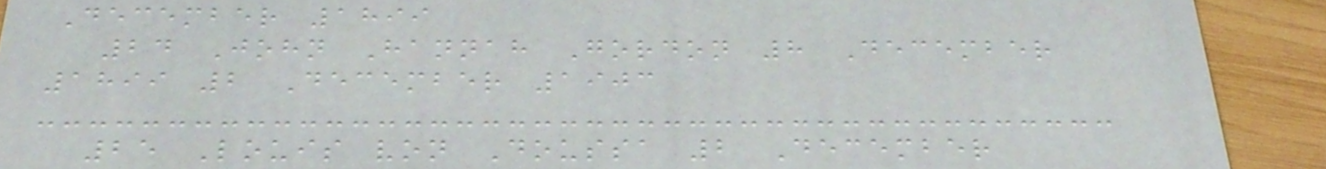December 1899
24 John Hannah Gordon 8 December
1899 2 December 1903
25 Louis von Doussa 2 December
